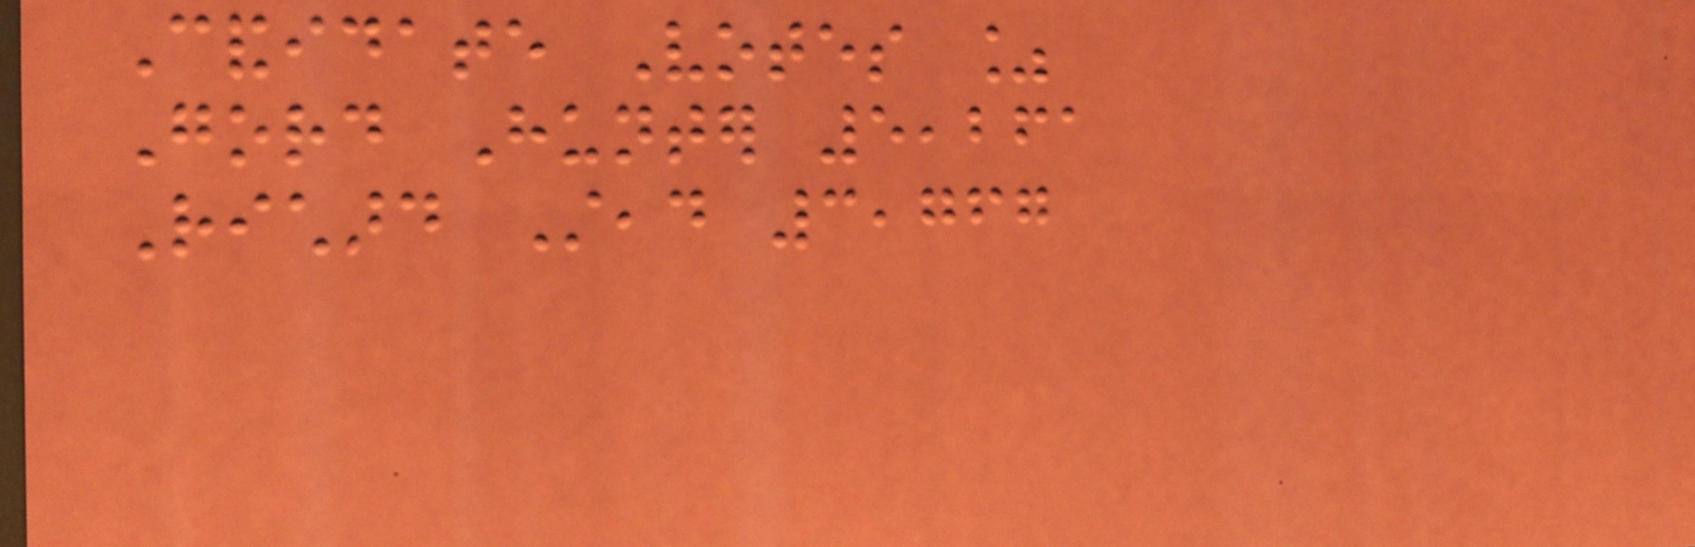Candidate Votes %
Gord Hunter 5,261
Richard Stead 3,767
